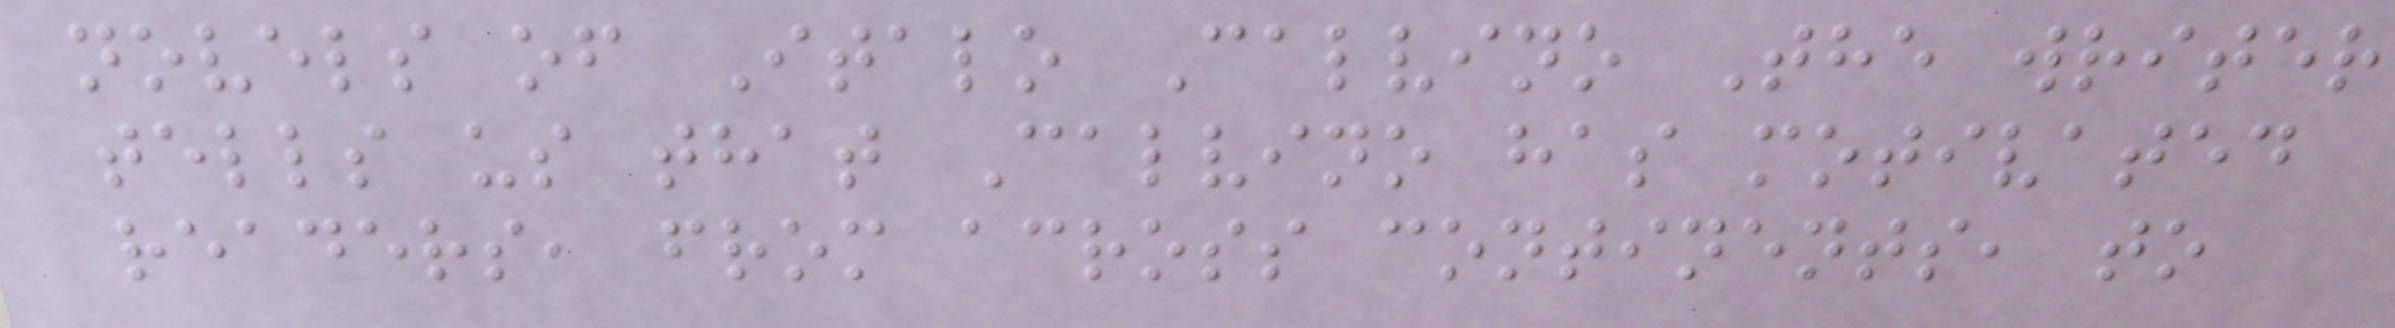novels of Italo Calvino The writer
tells us that Calvino has motivated
readers, from across continents, to
